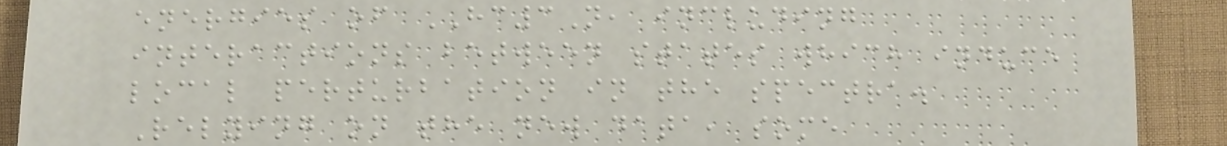energies of HC3N, including
interactions between states which induce
local perturbation in the spectra.
Relying on the new data, some
